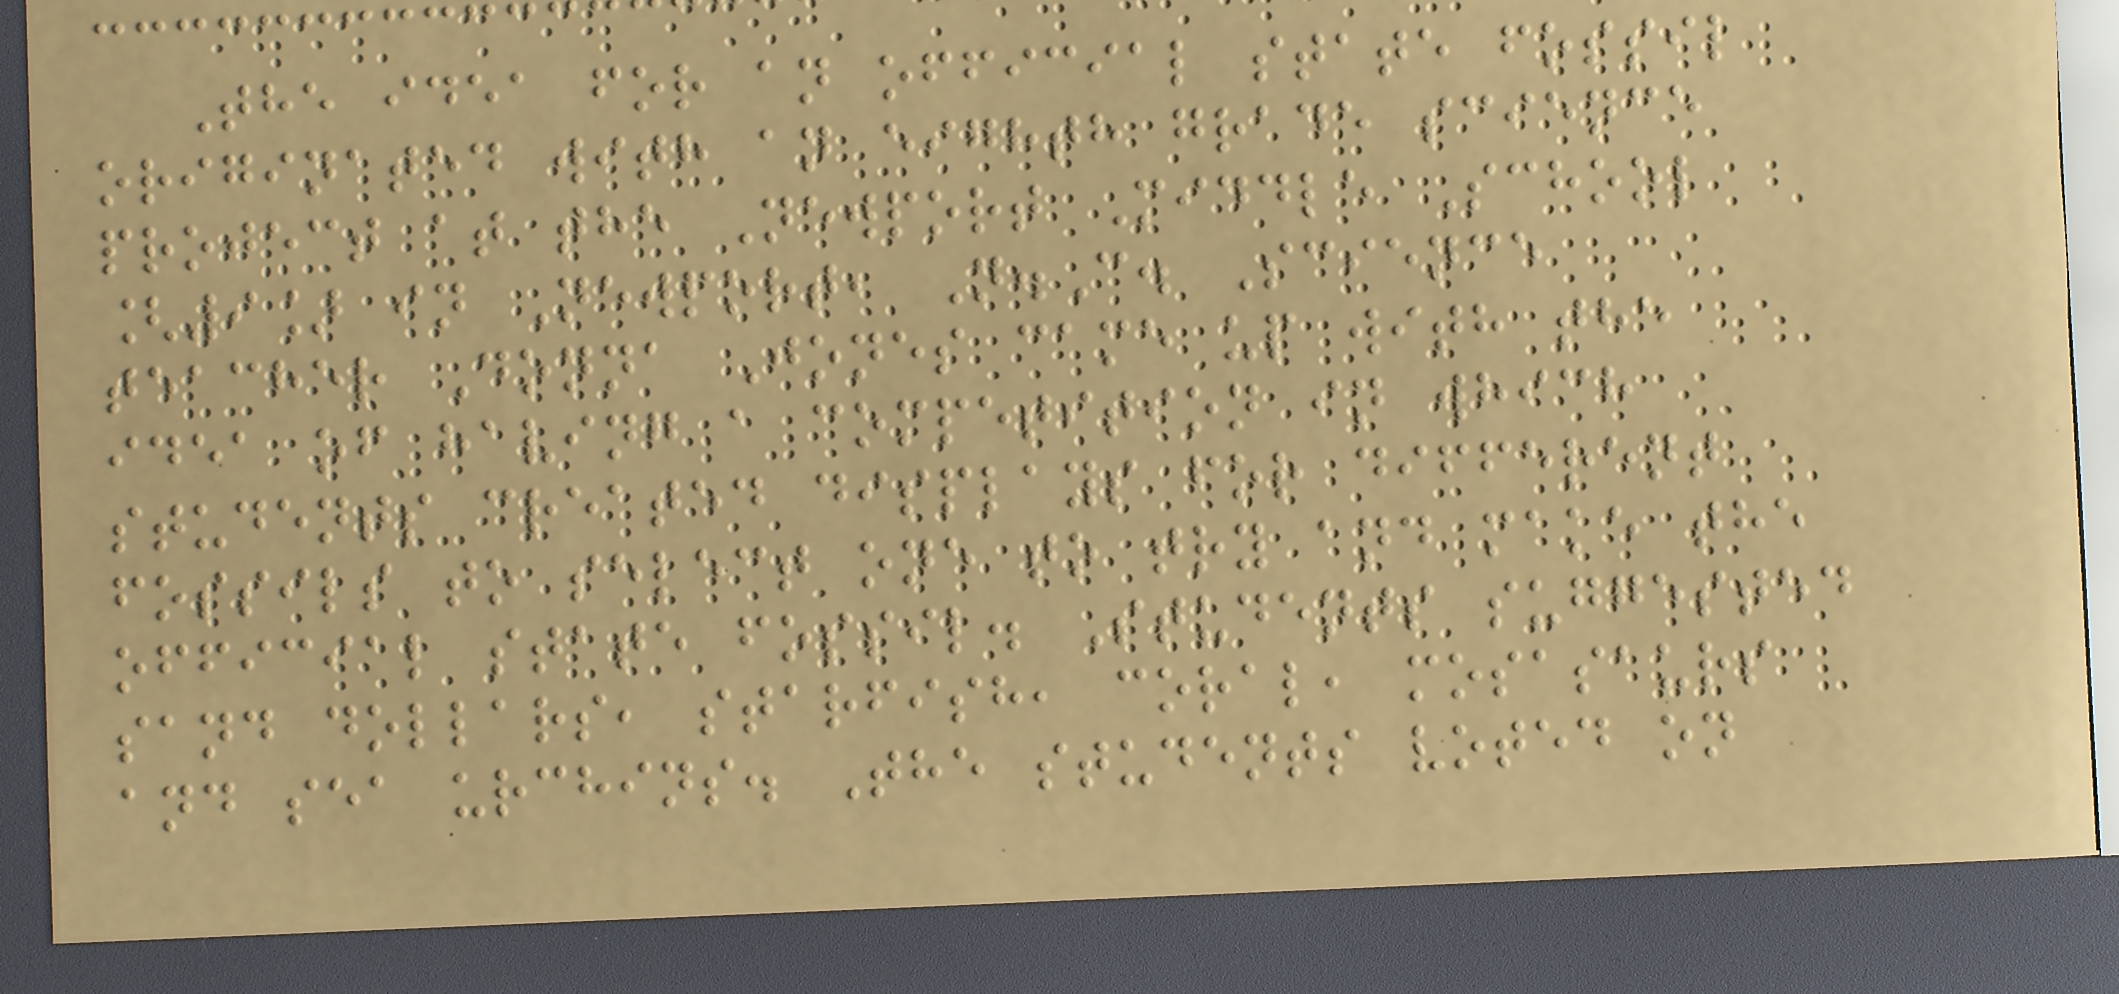The idea for an official state fossil
originated with an eighth grade science
project at the Newport Middle School
[9] in Newport, N.C. Science
teacher Donna Jones came up with the
idea of having a competition in which
students created displays for different
fossils to select one to try and make the
official state fossil. Students suggested
sand dollars, starfish, coral, mosasaurs
and sea urchins. The students voted on
